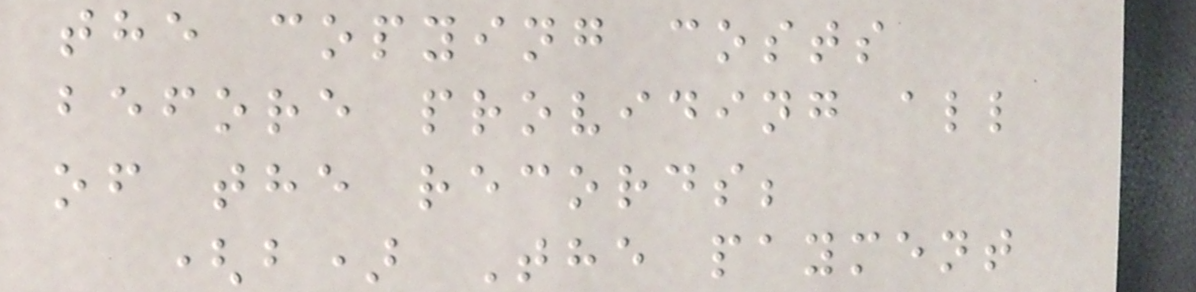the copying costs
before providing all
of the records;
(b) The payment
